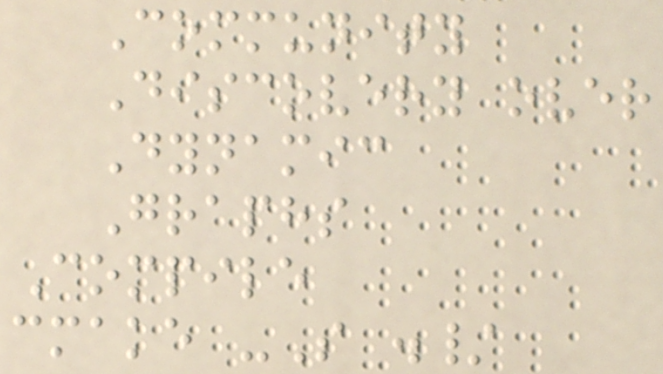Community
Discovery over
Dynamic
Graphs
Compile
cmake -S ./
